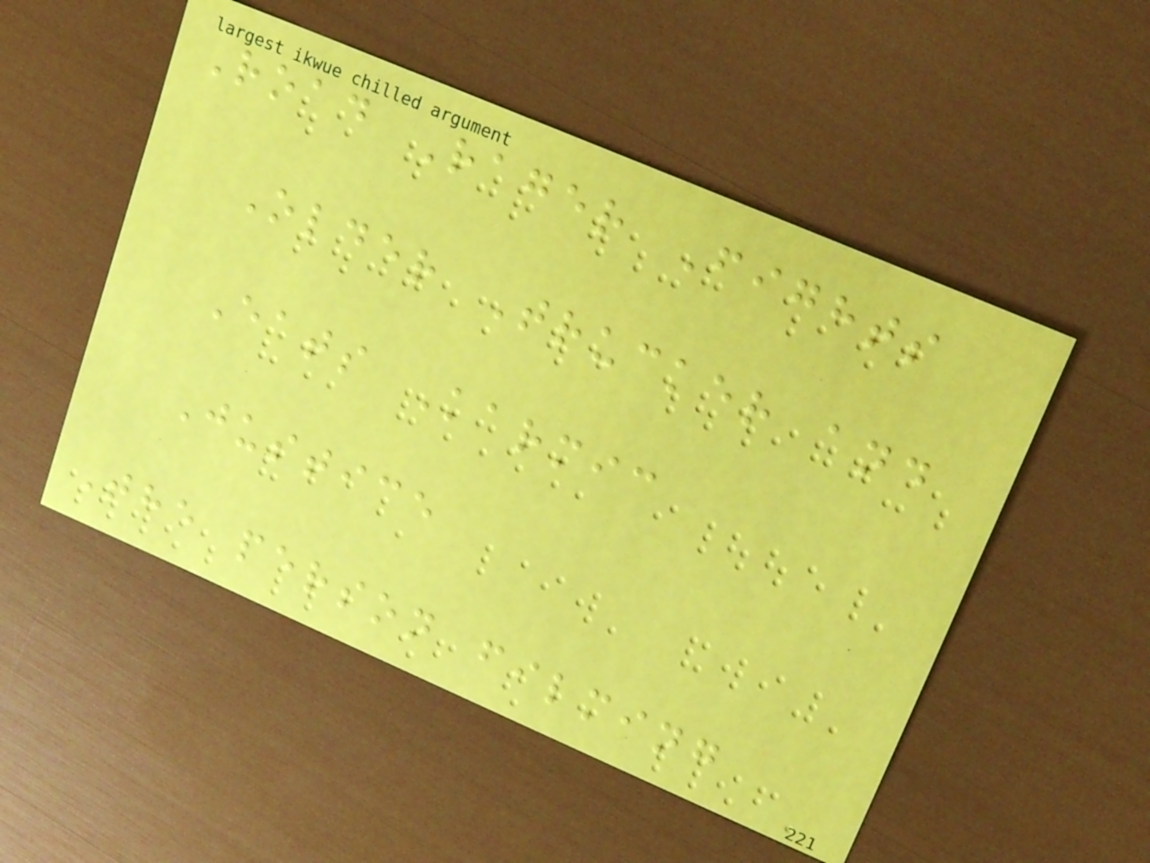Road Rager Fights
Older Trucker and
Eats Karmic
Justice
The person filming
